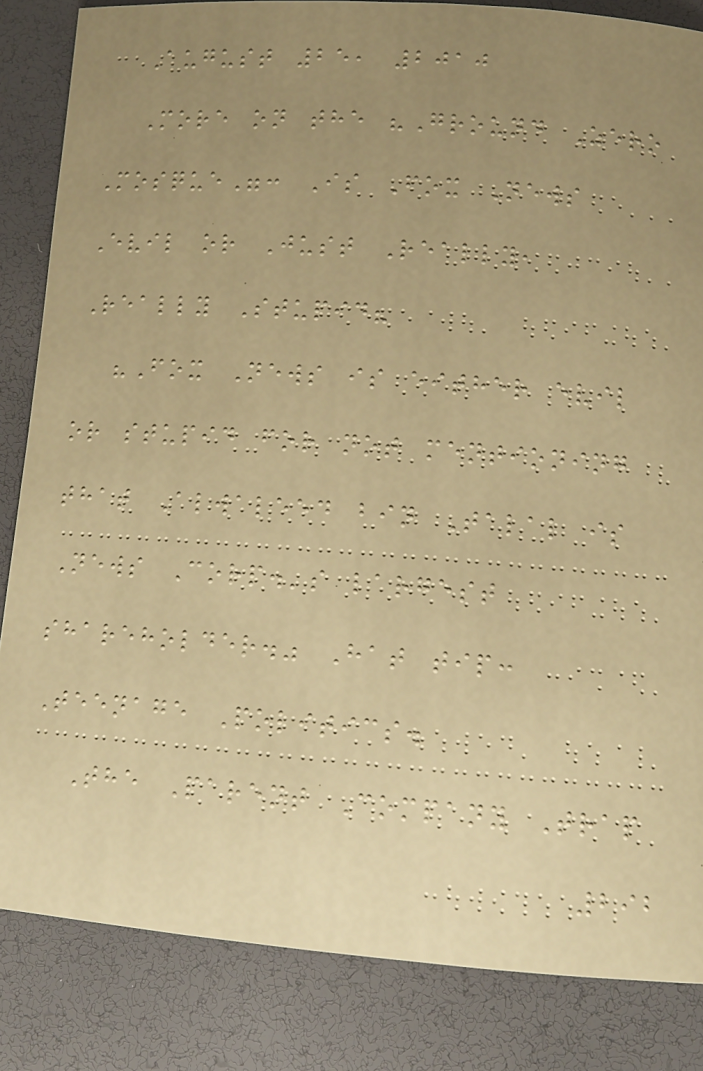August 25, 2010
More on the "Ground Zero
Mosque": Is Fox News
Evil or Just Really,
Really Stupid?
"Fox News is either evil
or stupid for not mentioning
that Alwaleed bin Talal is
News Corp.'s largest
shareholder." Hat tip:
Teenage Politics.
The Parent Company Trap
292
